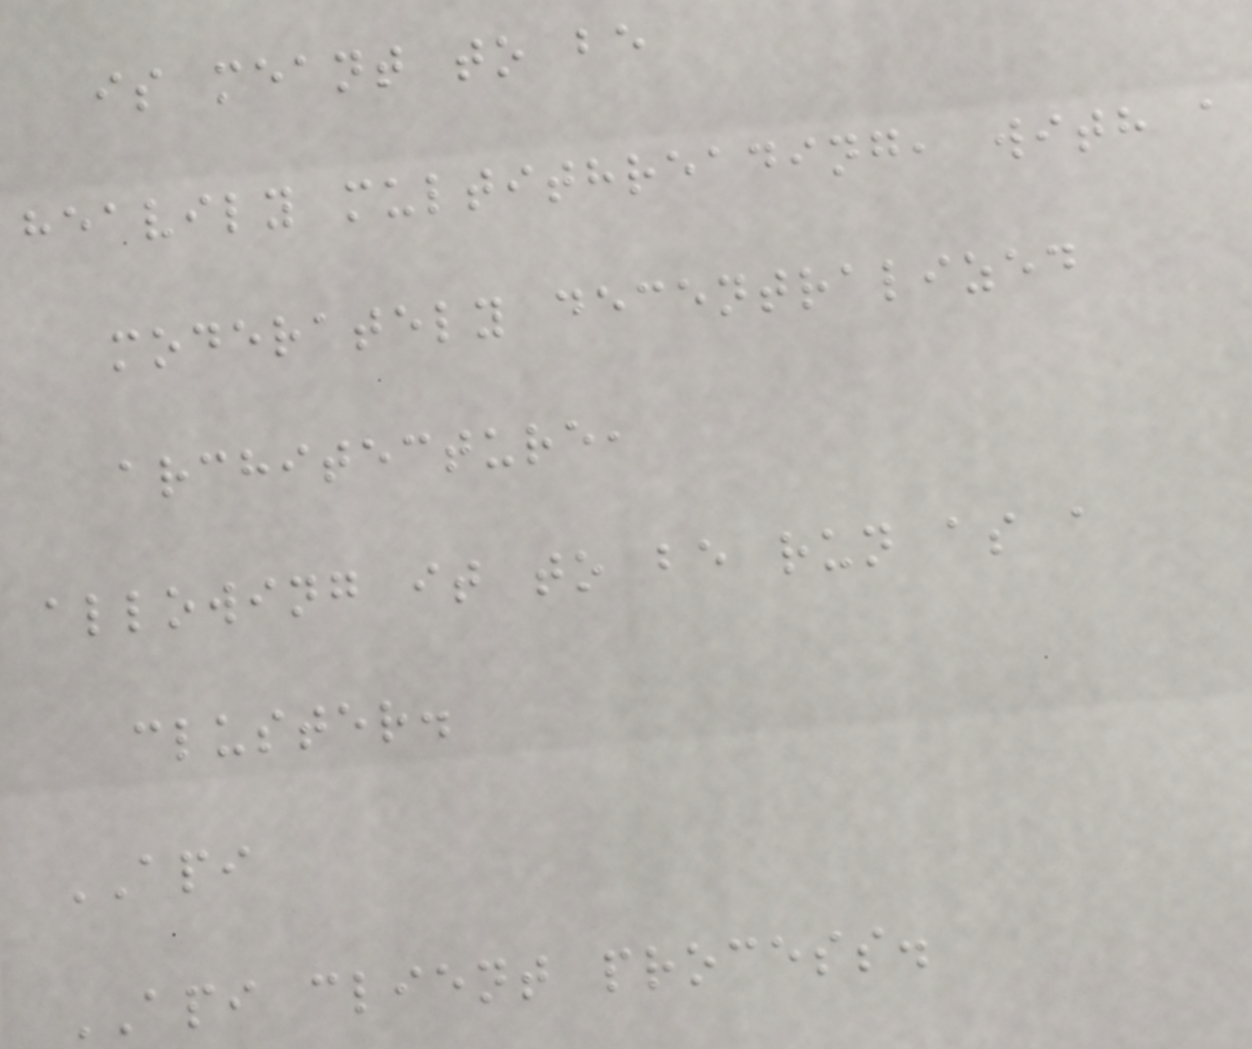is meant to be
heavily multithreading, with a
moderately decentralized
architecture,
allowing it to be run as a
cluster.
API
API client process.
